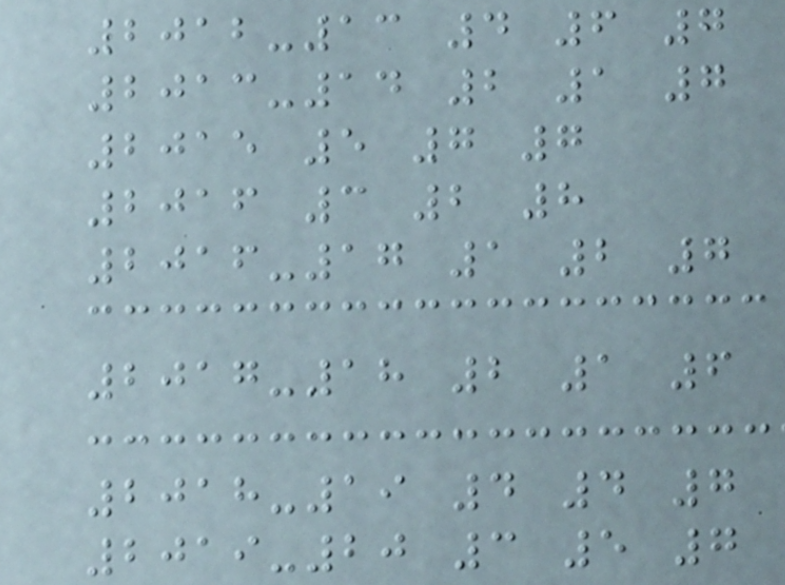2012-13 4 6 7
2013-14 2 1 7
2015 5 7 7
2016 3 2 8
2016-17 1 2 7
2017-18 2 1 6
2018-19 4 4 7
2019-20 3 5 7
